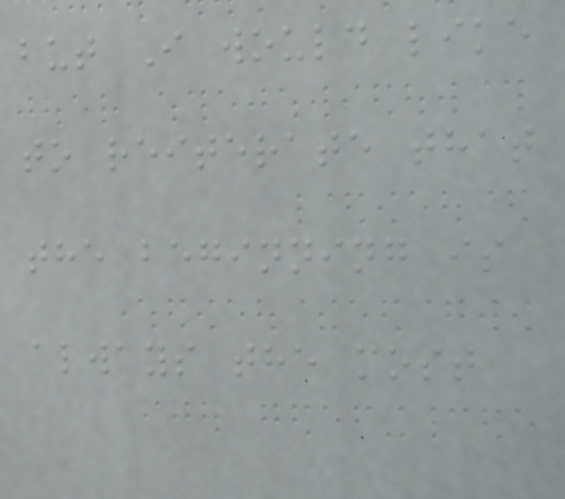but I would like
to reiterate that
the beginning is
always the most
